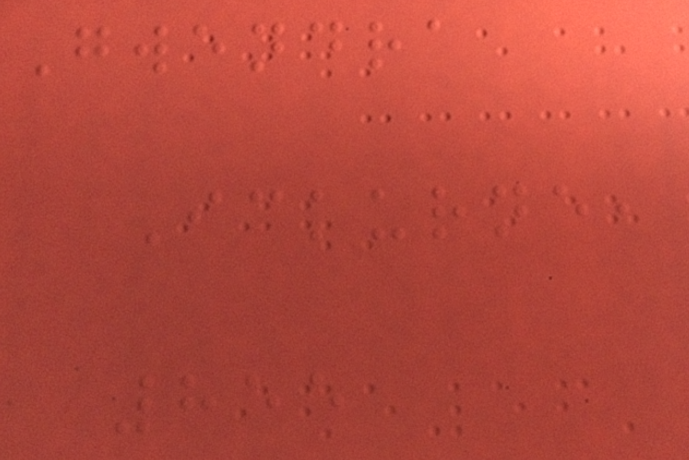Gwendra
Ickurne,
855
